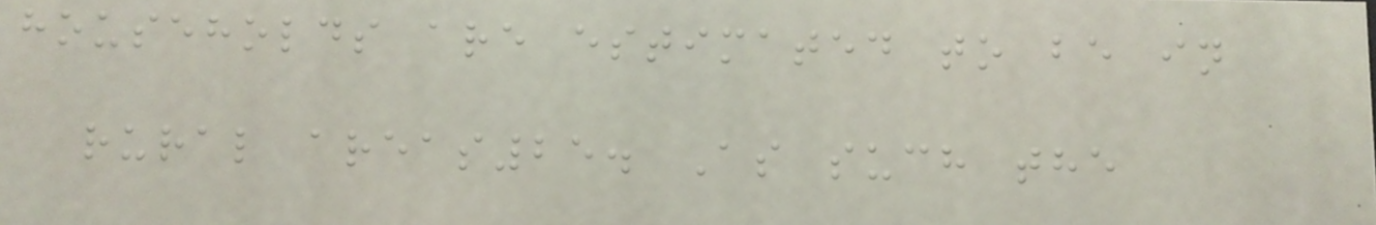households are estimated to be in
rural areas25. As such the
